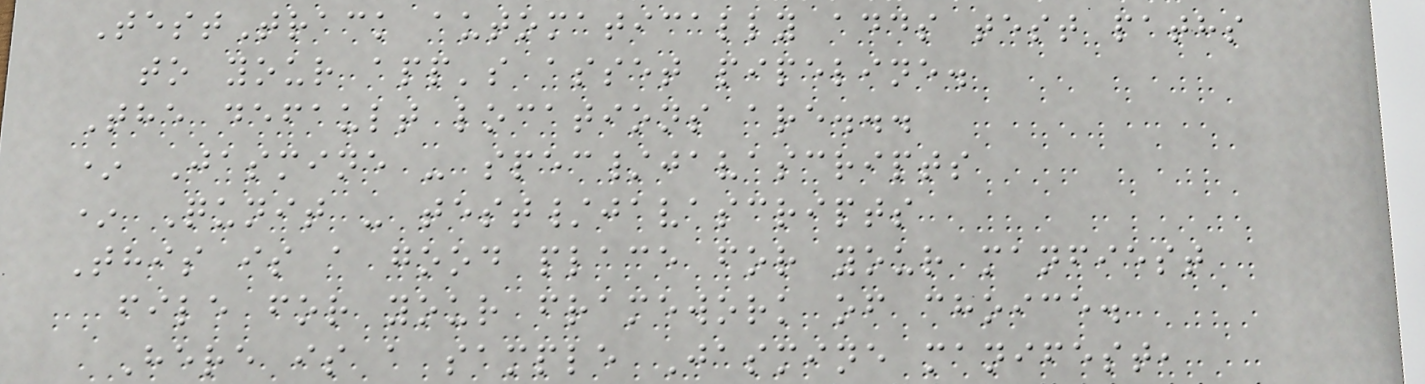TestTrack automatically adds test paths
to your app's asset pipeline.
The default locations are...
* Jasmine - spec/javascripts
* Qunit - test/javascripts
This is a good place for your manfiest
file for your framework of choice.
Here is a sample Jasmine manifest,
